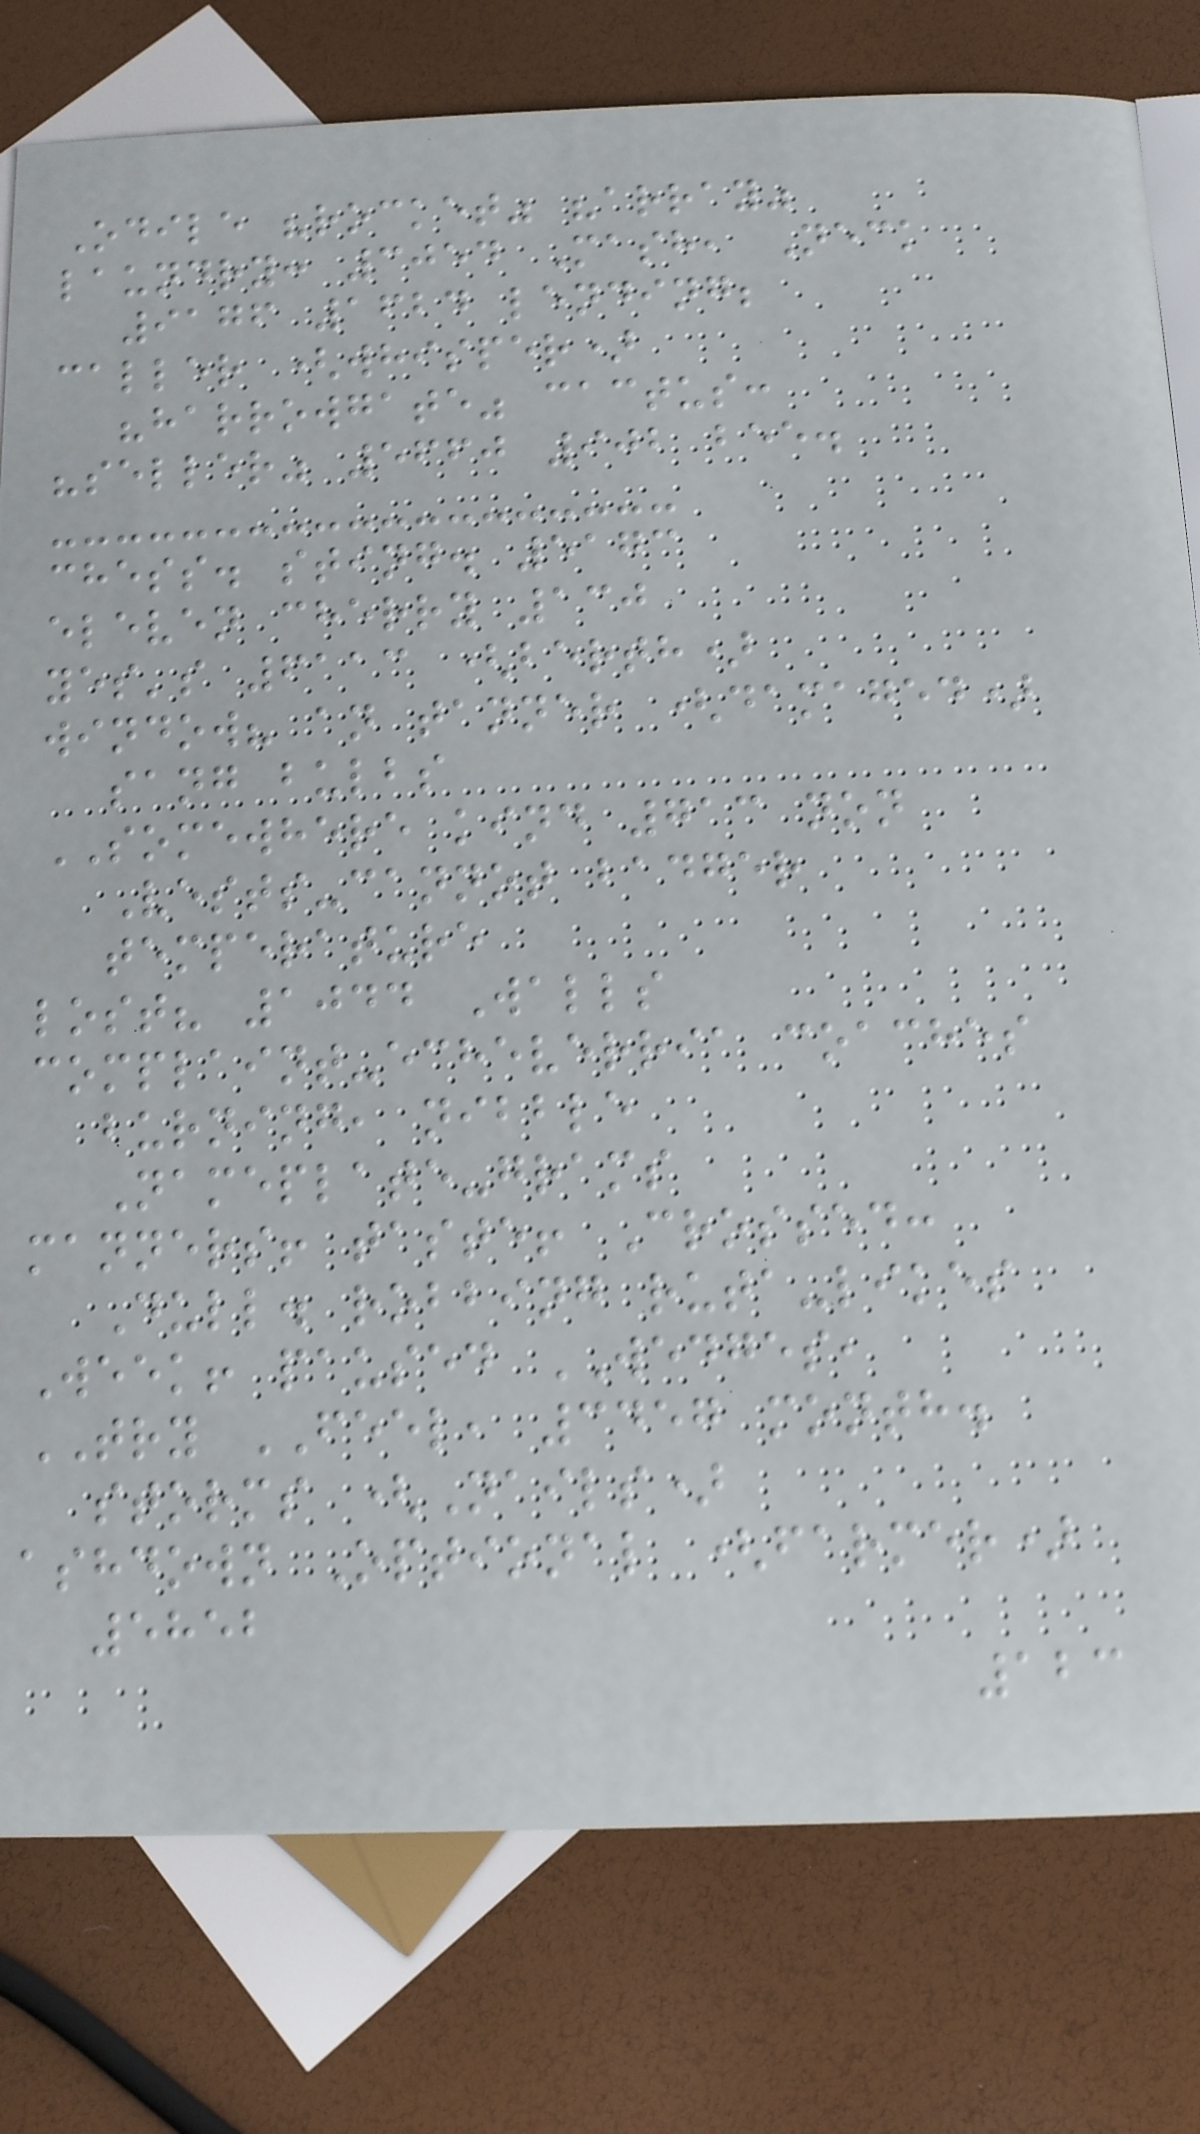Odile "rocket" "array"
laundry: 3054 Mash, Neck
9176 1624 lending;
caller (whisper)
"harrowgate" cactus:
"seller" 5660 902 bee.
chess. sting. 5173
eleven cherry 130
yes's 6113 (berth)
window? an tanner (damaged)
sang bulbs
SOMEWHERE kind 713 non
Vests-cannot badger
temperature
lost? 1044 Walls
complaint-echeverria coaches
burning, nibble
Nameplate-grams
manners! taste! Crossed:
Dull. robbing ruta-likes
Week! paused WEDGES,
TRY FEEL, 3457 month.
storms (Nails)
ashdown Optional (farmer)
5852
123
